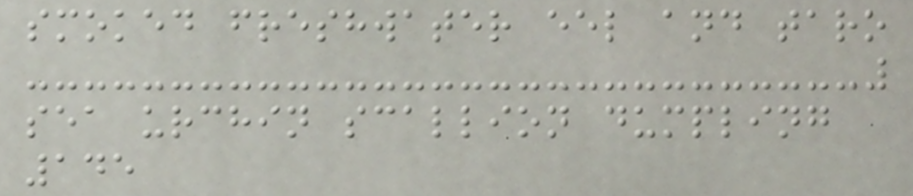smoked freshwater eel and taro
sea urchin scallion dumpling
145
